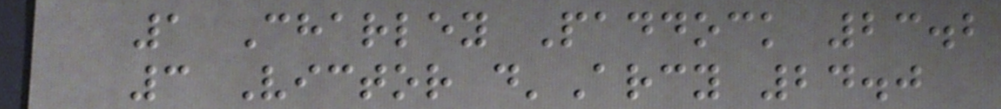1 Charley Paddock 23.2
3 Victor d'Arcy 24.0
